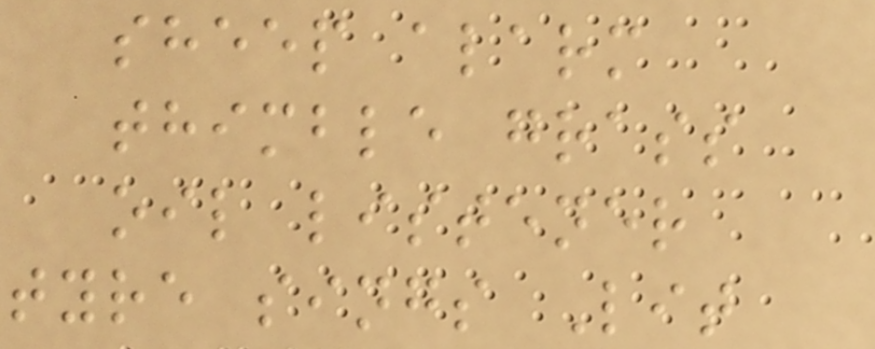sheep alarm
thimble grass
oil listener
tyre sings Lit
